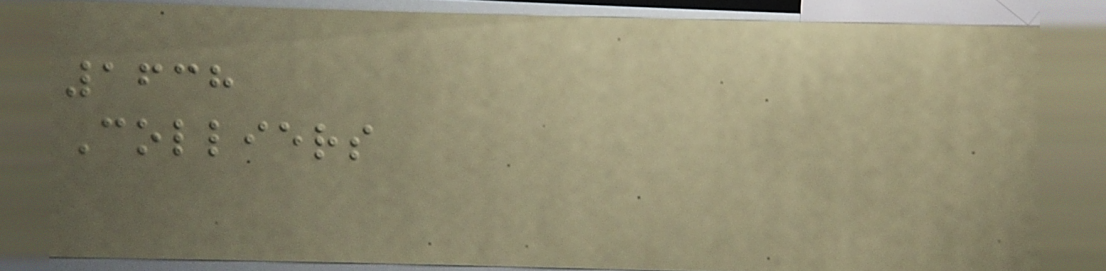1638
Colliers
